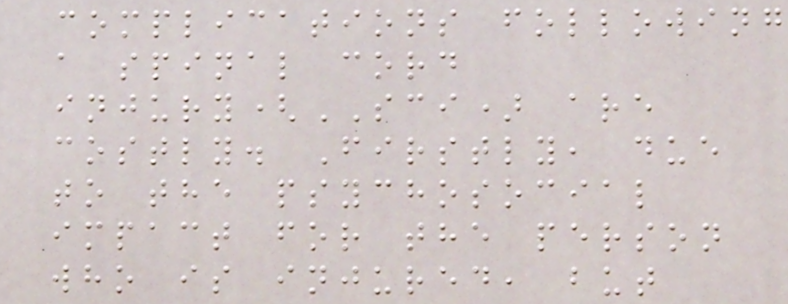complications following
a spinal cord
injury(SCI) are
costly. Firstly, due
to the psychosocial
impact for the person
who is injured, but
